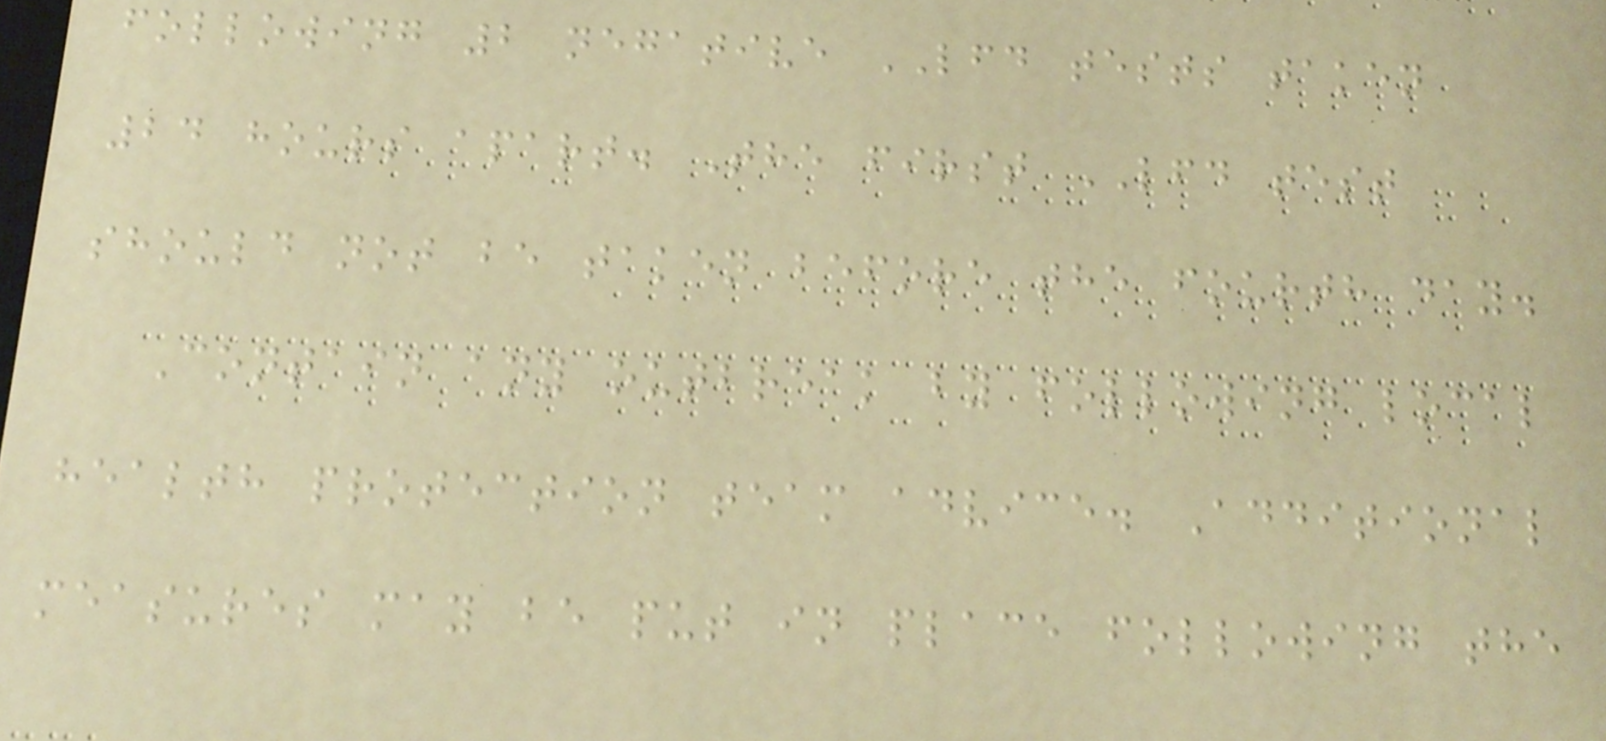following 2 negative LFD tests taken
24 hours apart. The first LFD test
should not be taken before the fourth day.
Contain any outbreak by following local
health protection team advice. Additional
measures may be put in place following the
